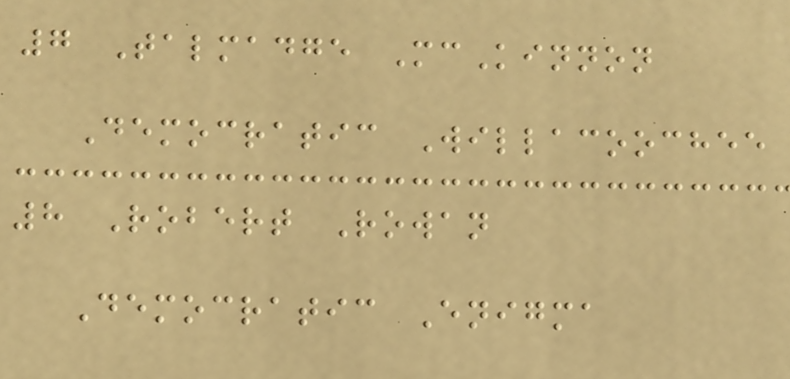7 Talmadge McKinnon
Democratic Willacoochee
8 Robert Rowan
Democratic Enigma
